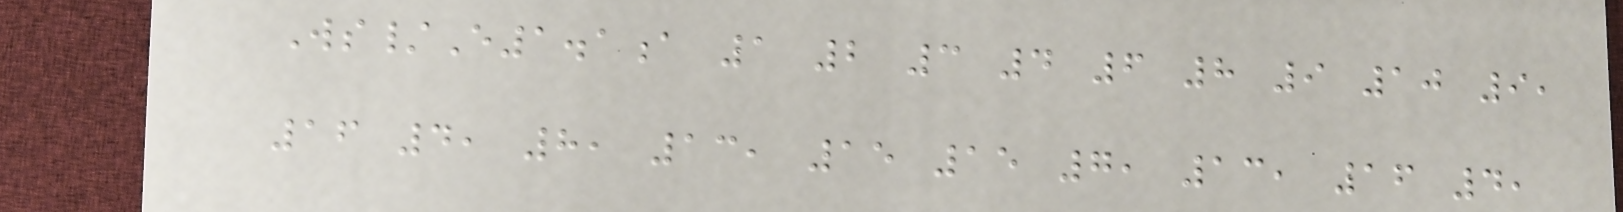Ws/E1.1a 1 2 3 4 6 8 9 10 9,
16 4, 8, 13, 15 15 7, 13, 16 4,
